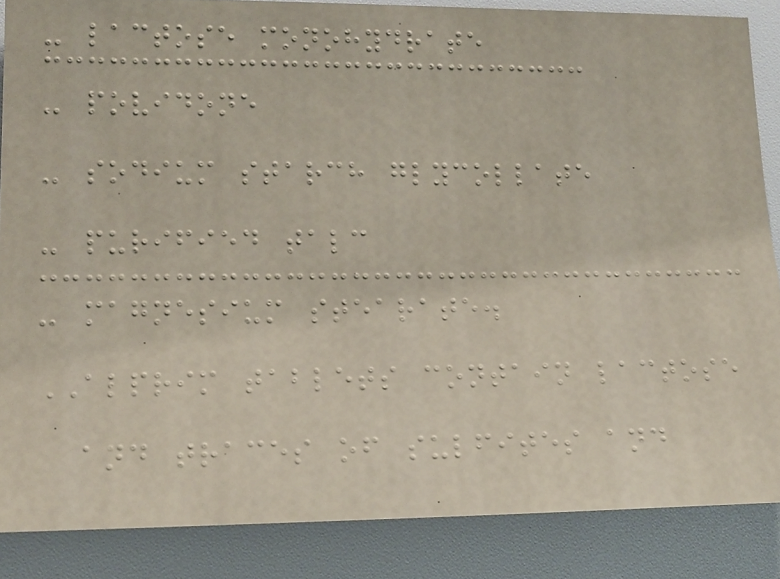- lactose monohydrate
- povidone
- sodium starch glycollate
- purified talc
- magnesium stearate.
ALPRIM tablets contain lactose
and traces of sulfites and
